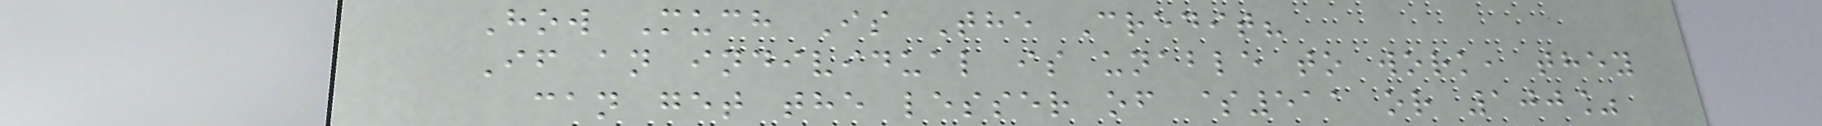How Much Is The Credit?
If an individual is unable to work, they
can get the lesser of $511 or 100%
